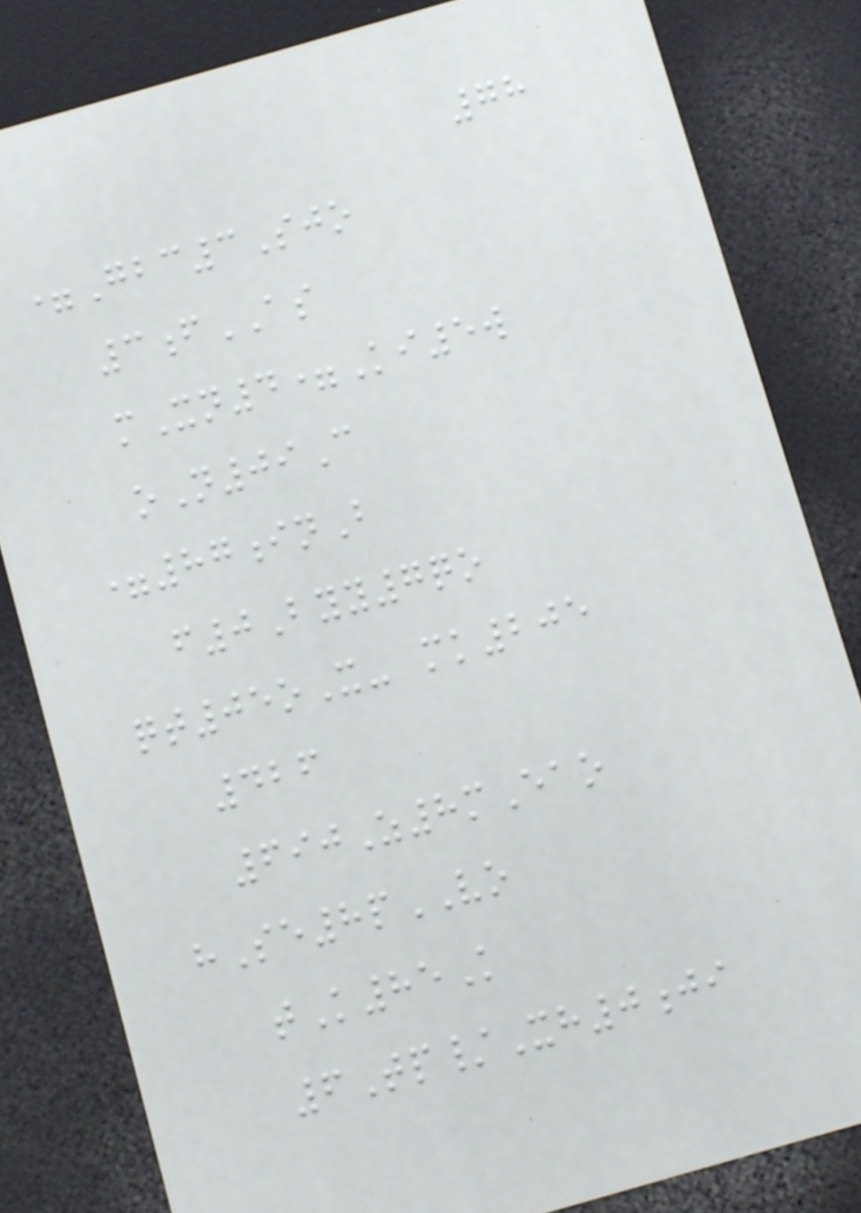78
=Gbc3Sjo
3fAS
mXn4=Ki5w
oN09C
=87inB
f0Byy7qo
qt05oX- mk205
426
690Z8mEao
hSe8pVO
tK85K
6Tp/Xh0ji
